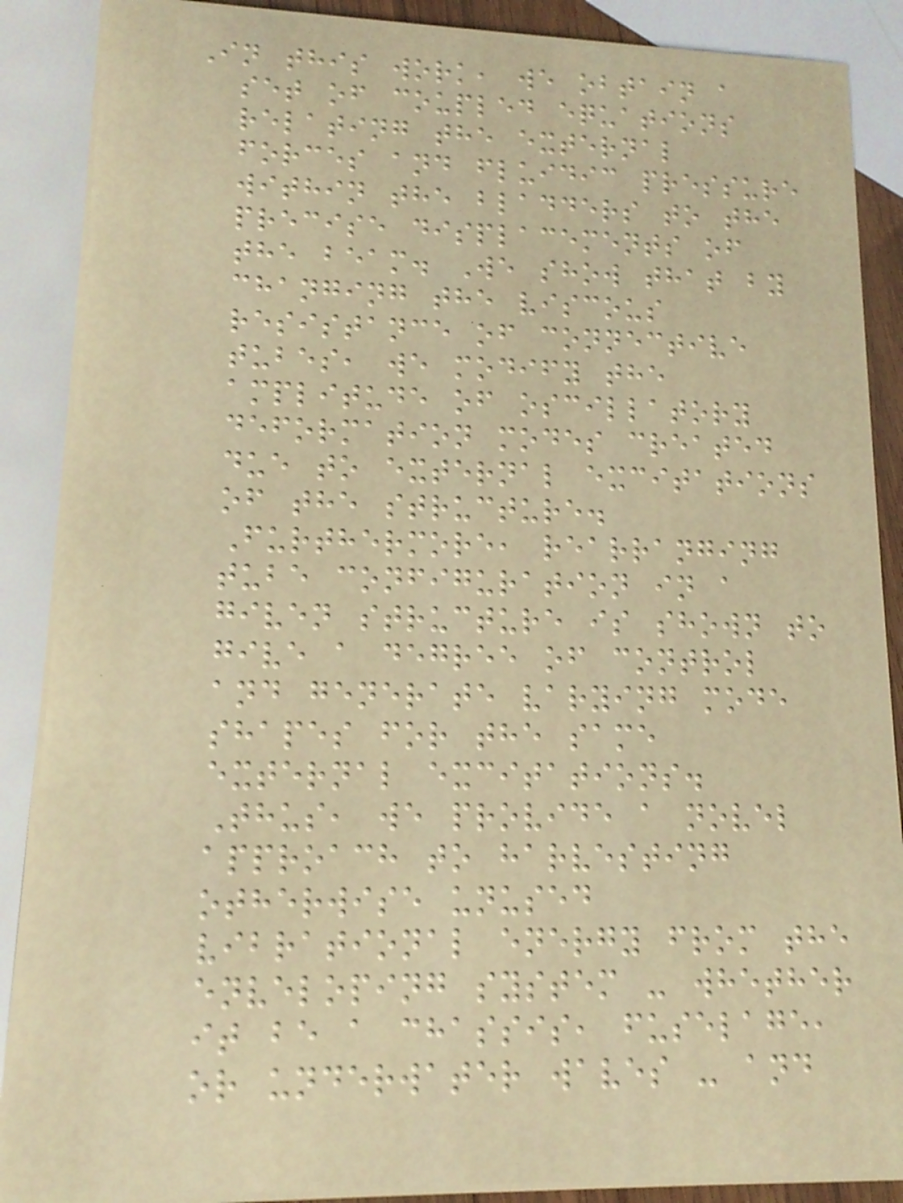In this work, we obtain a
set of coupled equations
relating the external
forces and fluidic pressure
within the bladders to the
precise displacements of
the beam. We show that by
changing the viscous
resistance of connective
tubes, we modify the
amplitude of oscillatory
deformation modes created
due to external excitations
of the structure.
Furthermore, rearranging
tube configuration in a
given structure is shown to
give a degree of control
and generate varying mode
shapes for the same
external excitations.
Thus, we provide a novel
approach to harvesting
otherwise unused
vibrational energy from the
enveloping system - whether
it be a chassis, fuselage,
or underwater waves - and
